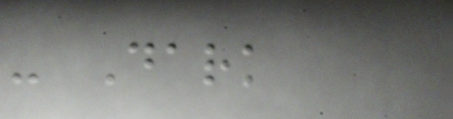- Dark
